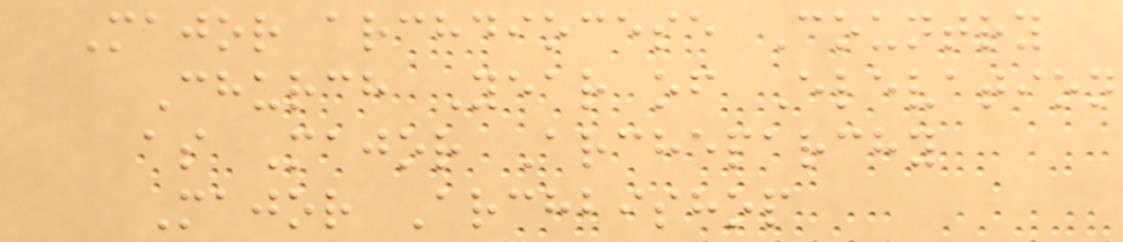Major archdiocese Country
Church Year of Elevation
as Major Archeparchy
Major Archbishop
